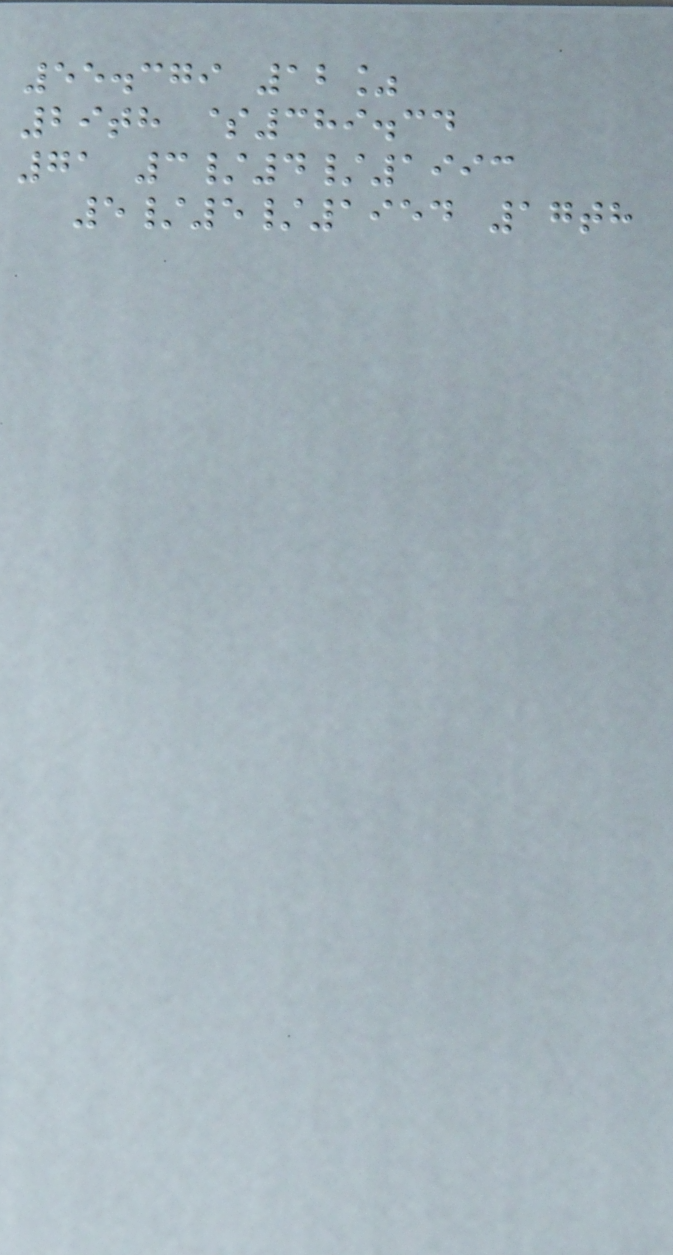55.379 12%
29th $389.34
71 3/4/1993
5/5/1954 17th
